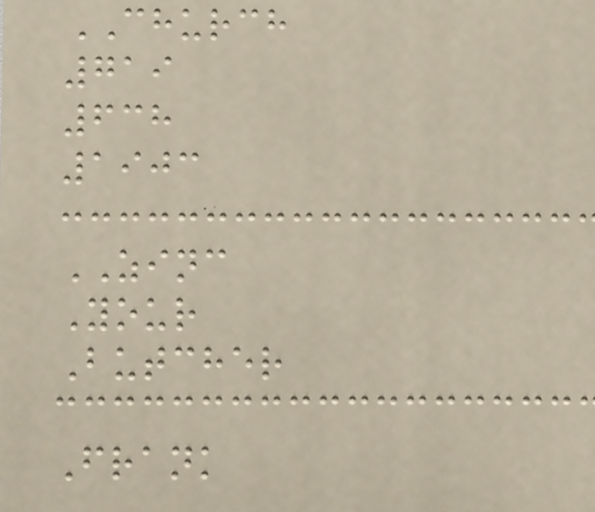CHURCH
719
638
1903
ZINC
Your
Butcher
Frank
